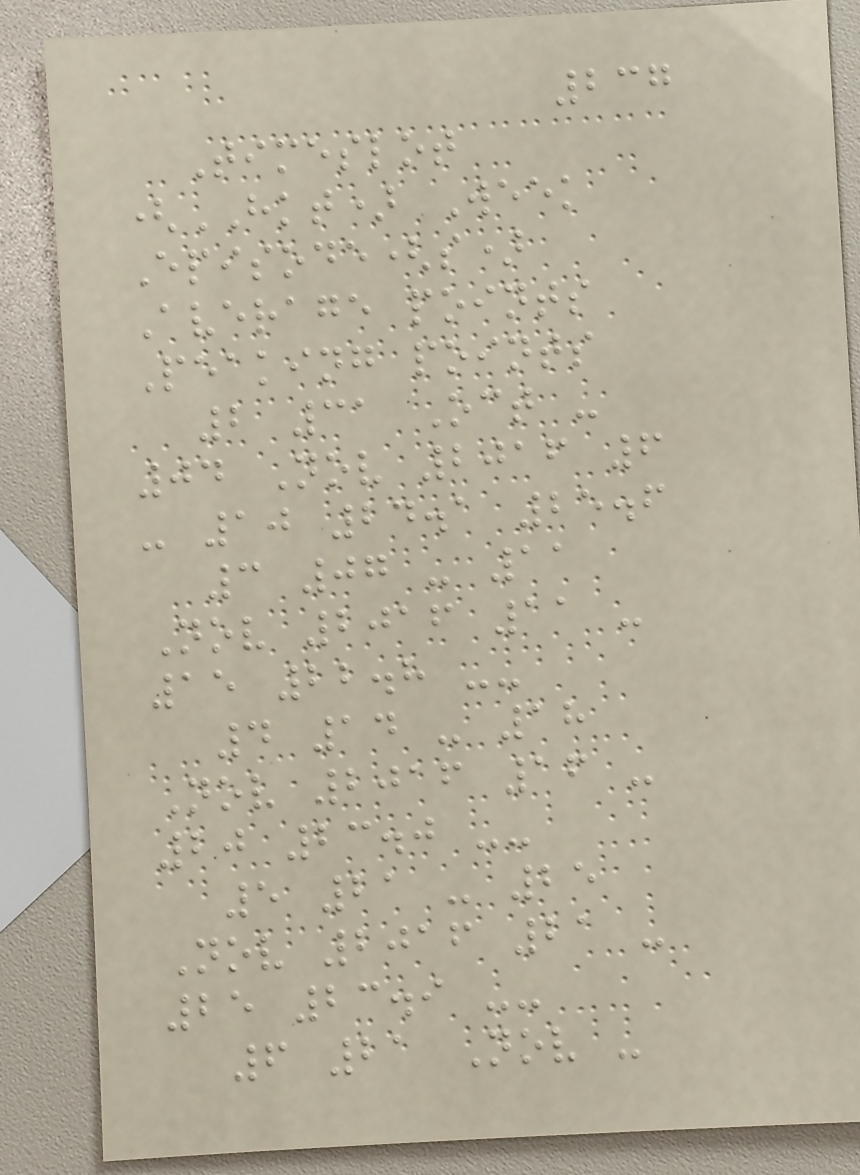237
Timeslot
(HKT) Week
Episode(s)
Average points
Peaking points
2 31 Oct -
04 Nov 2016 6
- 10 24.1 25.6
3 07 - 11
Nov 2016 11 -
15 22.8 --
4 14 - 18
Nov 2016 16 -
20 23.0 --
5 21 - 25
Nov 2016 21 -
25 23.9 --
6 21 Nov -
